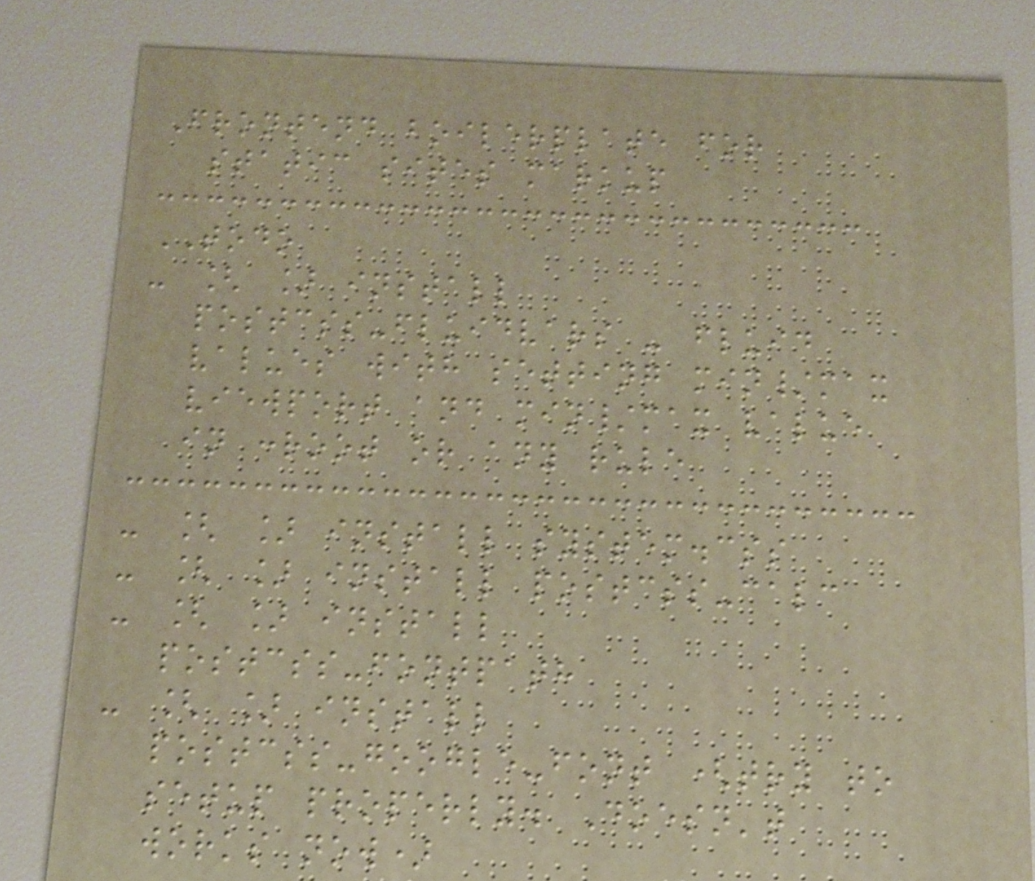Frontend boilerplate for
static sites markup
TODO
- [ ] install
postcss-fluidvars - fluid
values with setting min/max
viewport and min/max value
in :root or any rule
- [ ] install system.css
- [ ] install postcss-calc
- [ ] install
postcss-fontpath
- [ ] install
postcss-google-font (try to
setup properly. Doesn't
works now)
